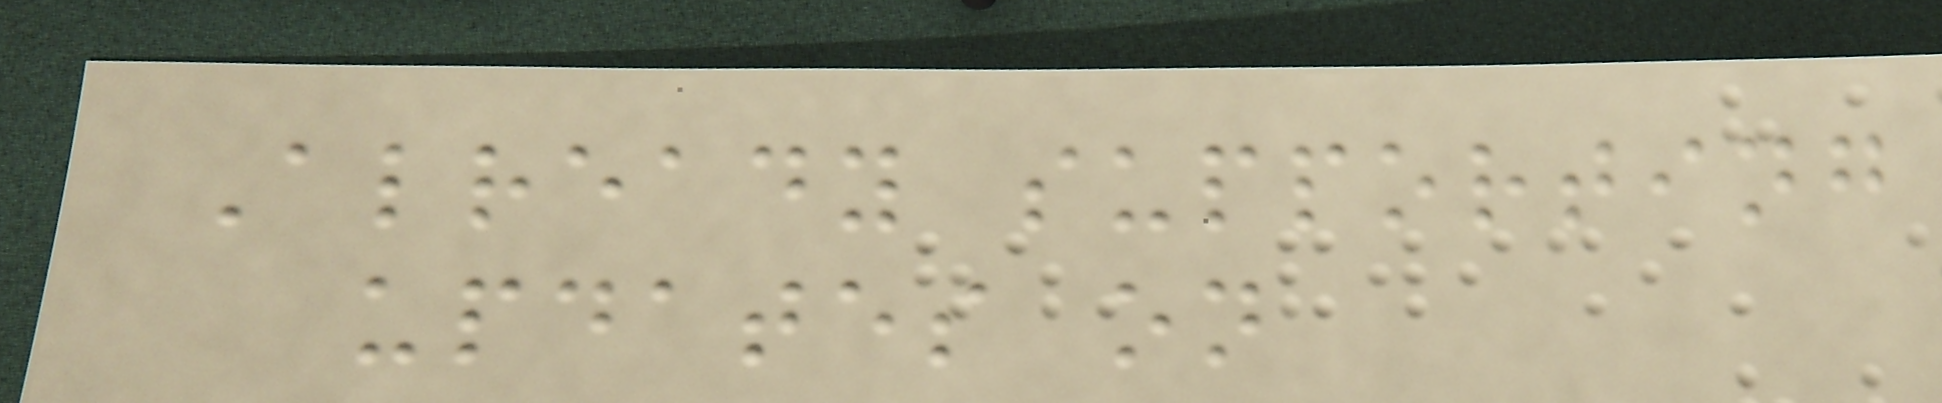Already supporting
updates on
